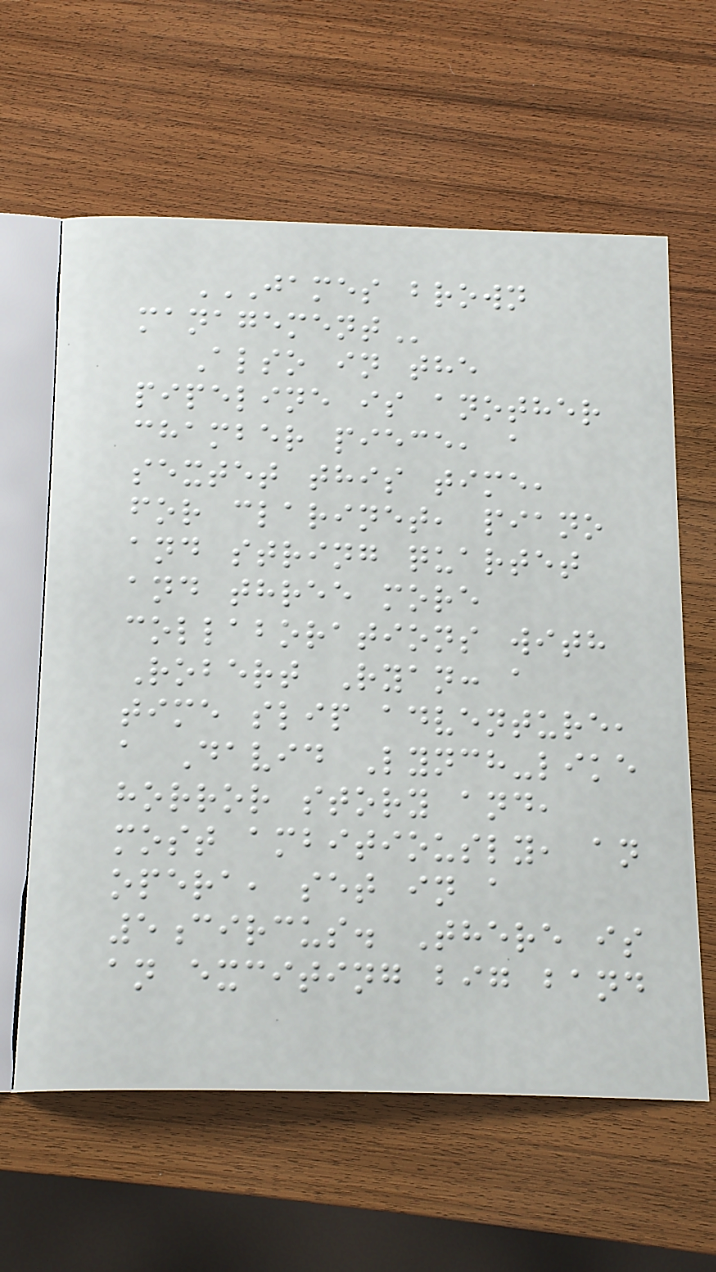JAMES BROWN
MANAGEMENT
Also in the
pipeline is another
chamber piece, a
sextet this time,
for clarinet, piano
and string quartet
and three more
collaborations with
Robert Ryan: a
time slip adventure,
a David Lynch-like
horror story and,
most ambitiously, an
opera, set in a
5circus. There is
an exciting big band
